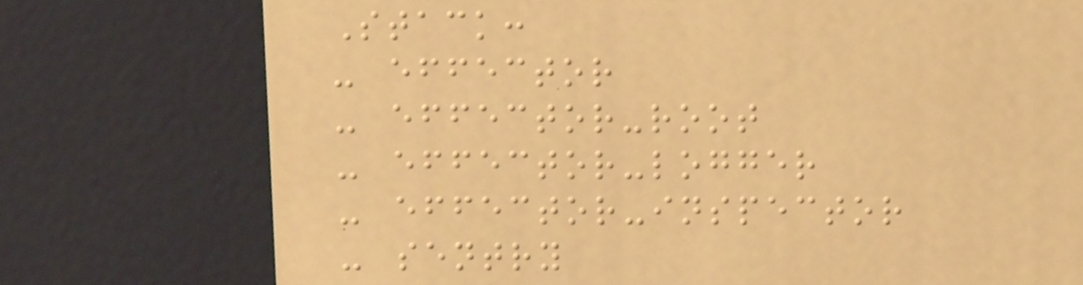Stack:
- effector
- effector-root
- effector-logger
- effector-inspector
- sentry
